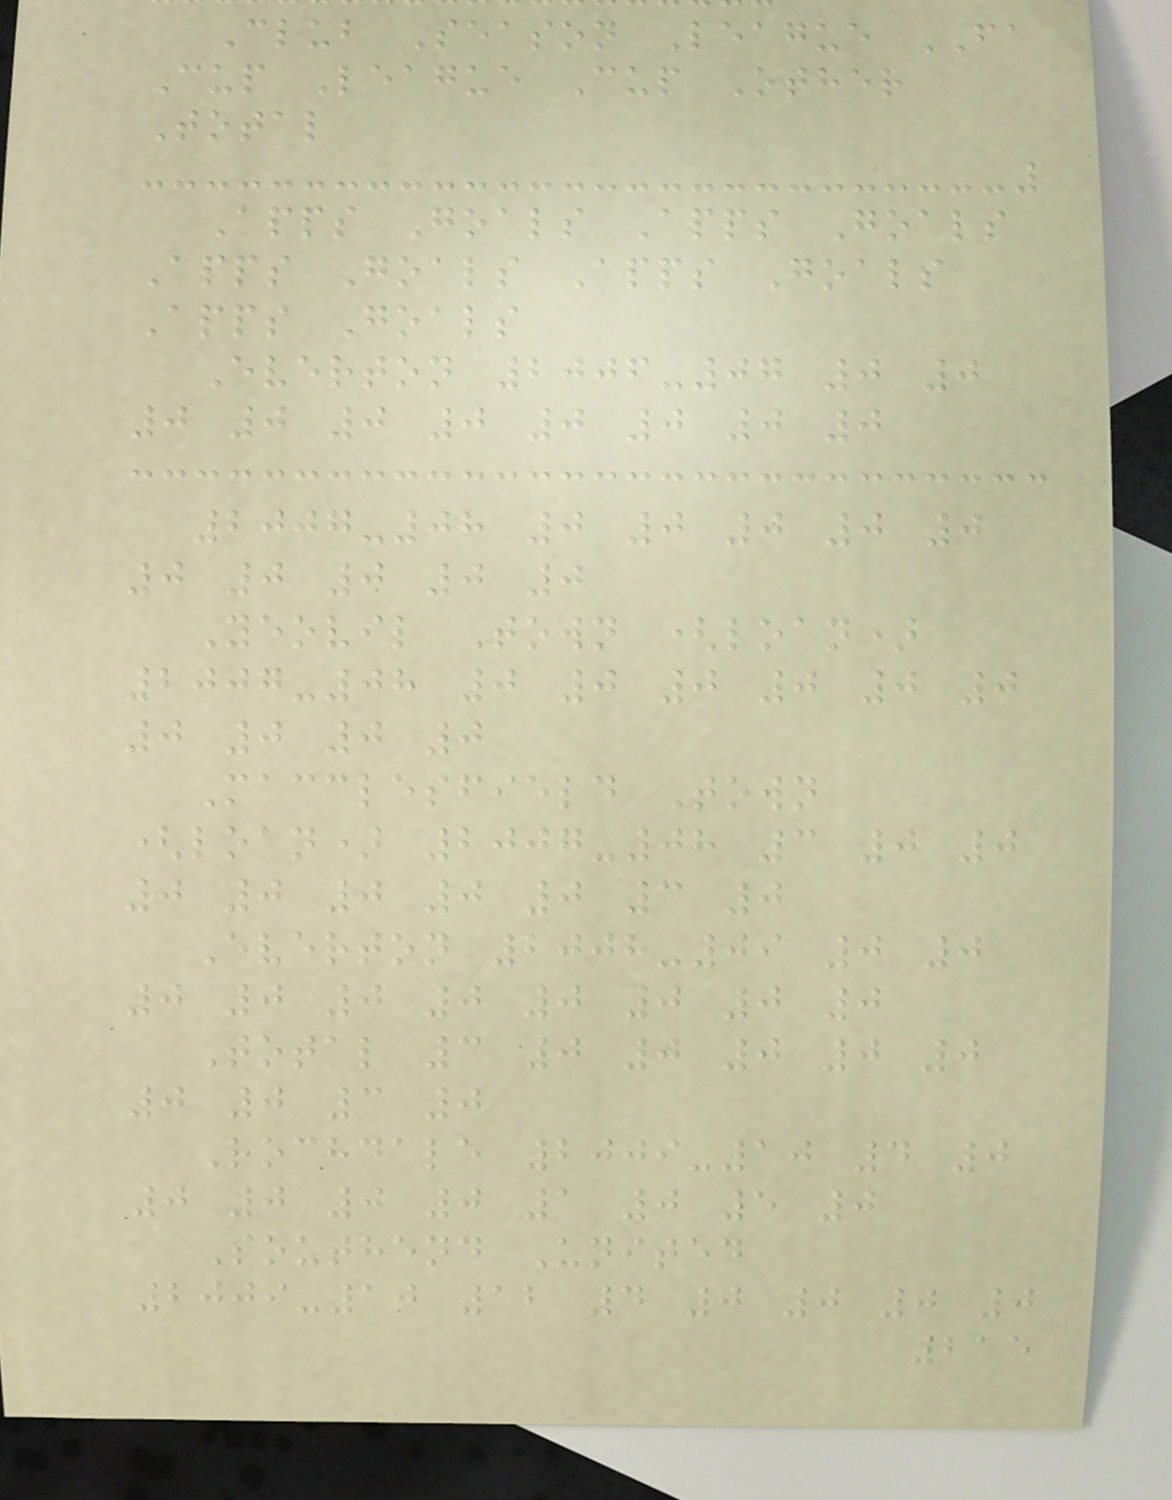Club Season League FA
Cup League Cup Other
Total
Apps Goals Apps Goals
Apps Goals Apps Goals
Apps Goals
Everton 2006-07 0 0
0 0 0 0 0 0 0 0
2007-08 0 0 0 0 0
0 0 0 0 0
Yeovil Town (loan)
2007-08 0 0 0 0 0 0
0 0 0 0
Macclesfield Town
(loan) 2007-08 3 0 0
0 0 0 0 0 3 0
Everton 2008-09 0 0
0 0 0 0 0 0 0 0
Total 3 0 0 0 0 0
0 0 3 0
Rochdale 2009-10 4 0
0 0 0 0 1 0 5 0
Southend United
2009-10 12 4 0 0 0 0
215
